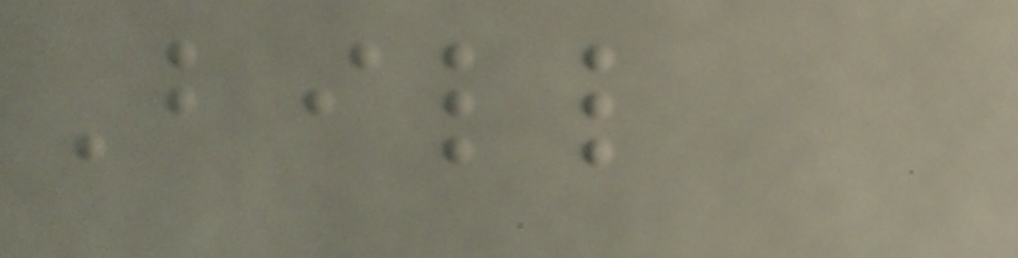Bill
